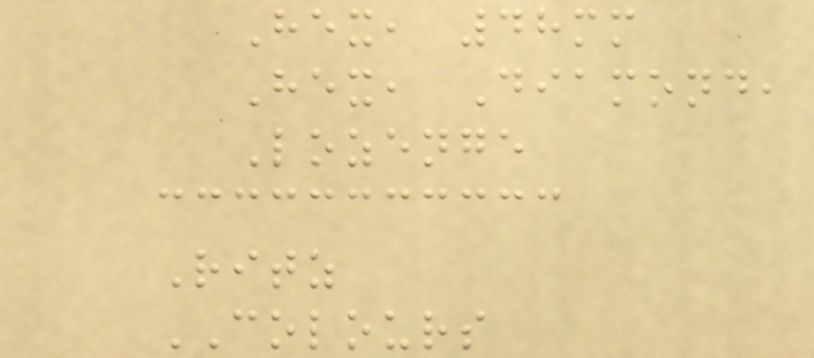Hex, 48mm
Hex, Diamond,
Lozenge
Ritz
COLOURS
